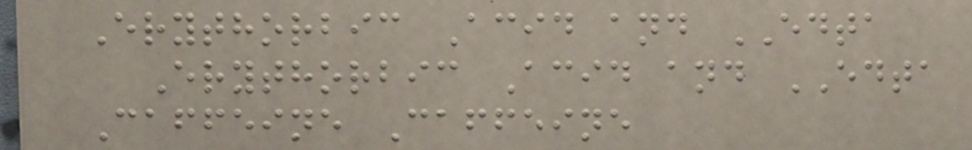Erythorbic Acid and EDTA
Erythorbic Acid and EDTA
Caffeine Caffeine
